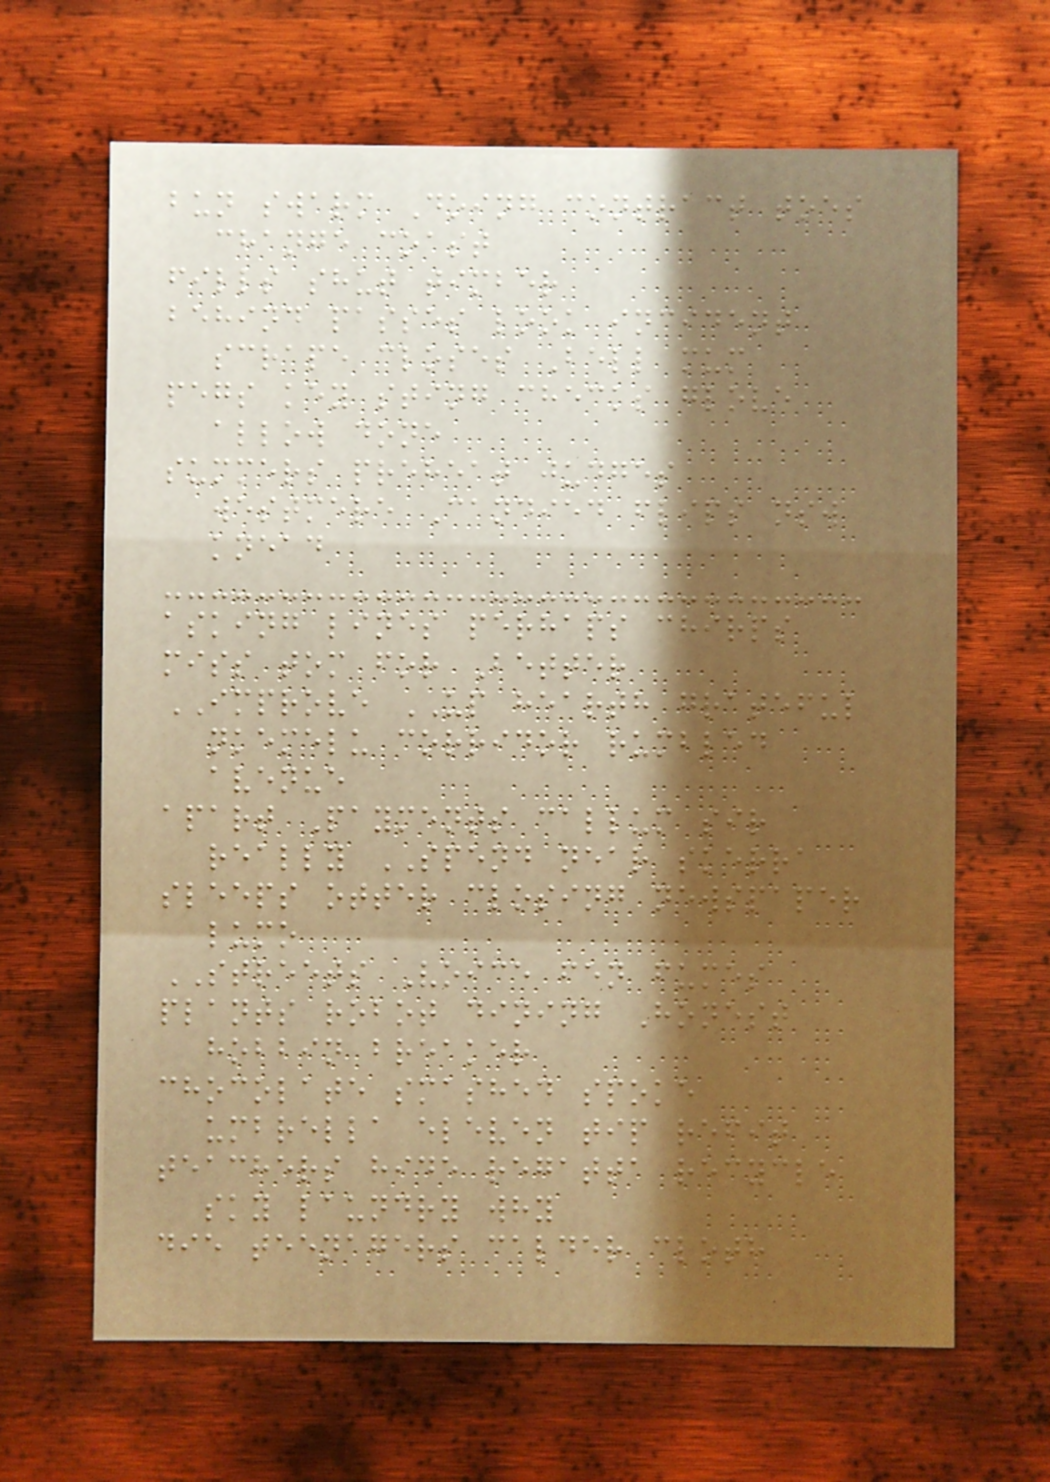bun swarm Doing contract toes
change coast
fills shut timber
behind passes look incident
scrape closes Bell mum
pegs key sting checks glove
allow done
summers preheat judges
westmere Candied flips nsw
knead
asking lines perhaps chirps
miss tom for Better
IMPROVE UP hearth grateful
nkemelu corridor rumbled
avenue
apart Payments callum sir
really SPEND near skerra
sleeps otter closing newspaper
lumo
STREETS Voice fen fumes
plants robot dining Honest
hobbin breaker
chocolate smashed spoke
umbrella eleven tip refit
teachers hide regatta recycle
sky laundry why
die teenagers calder cloth
